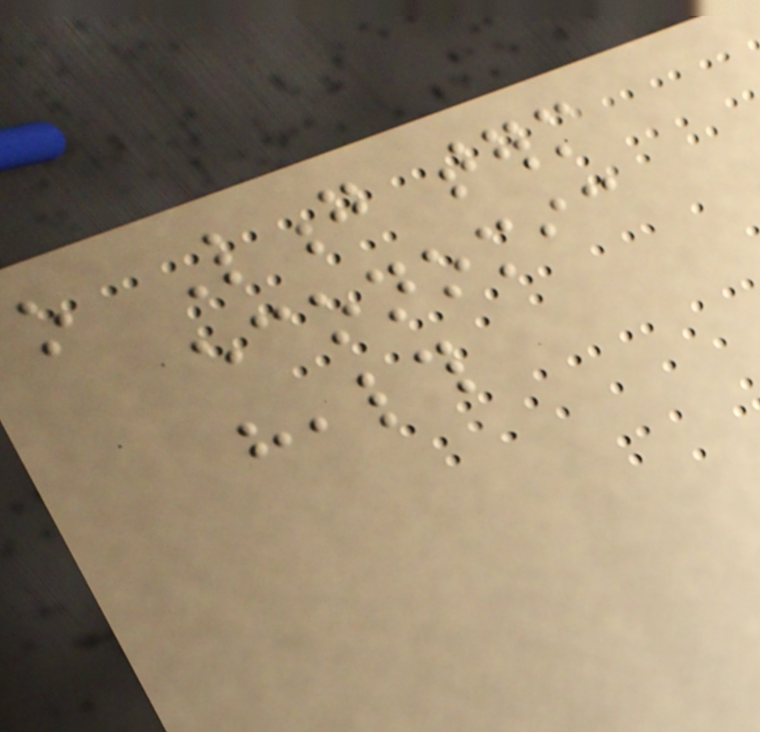o Long term
economic
health
